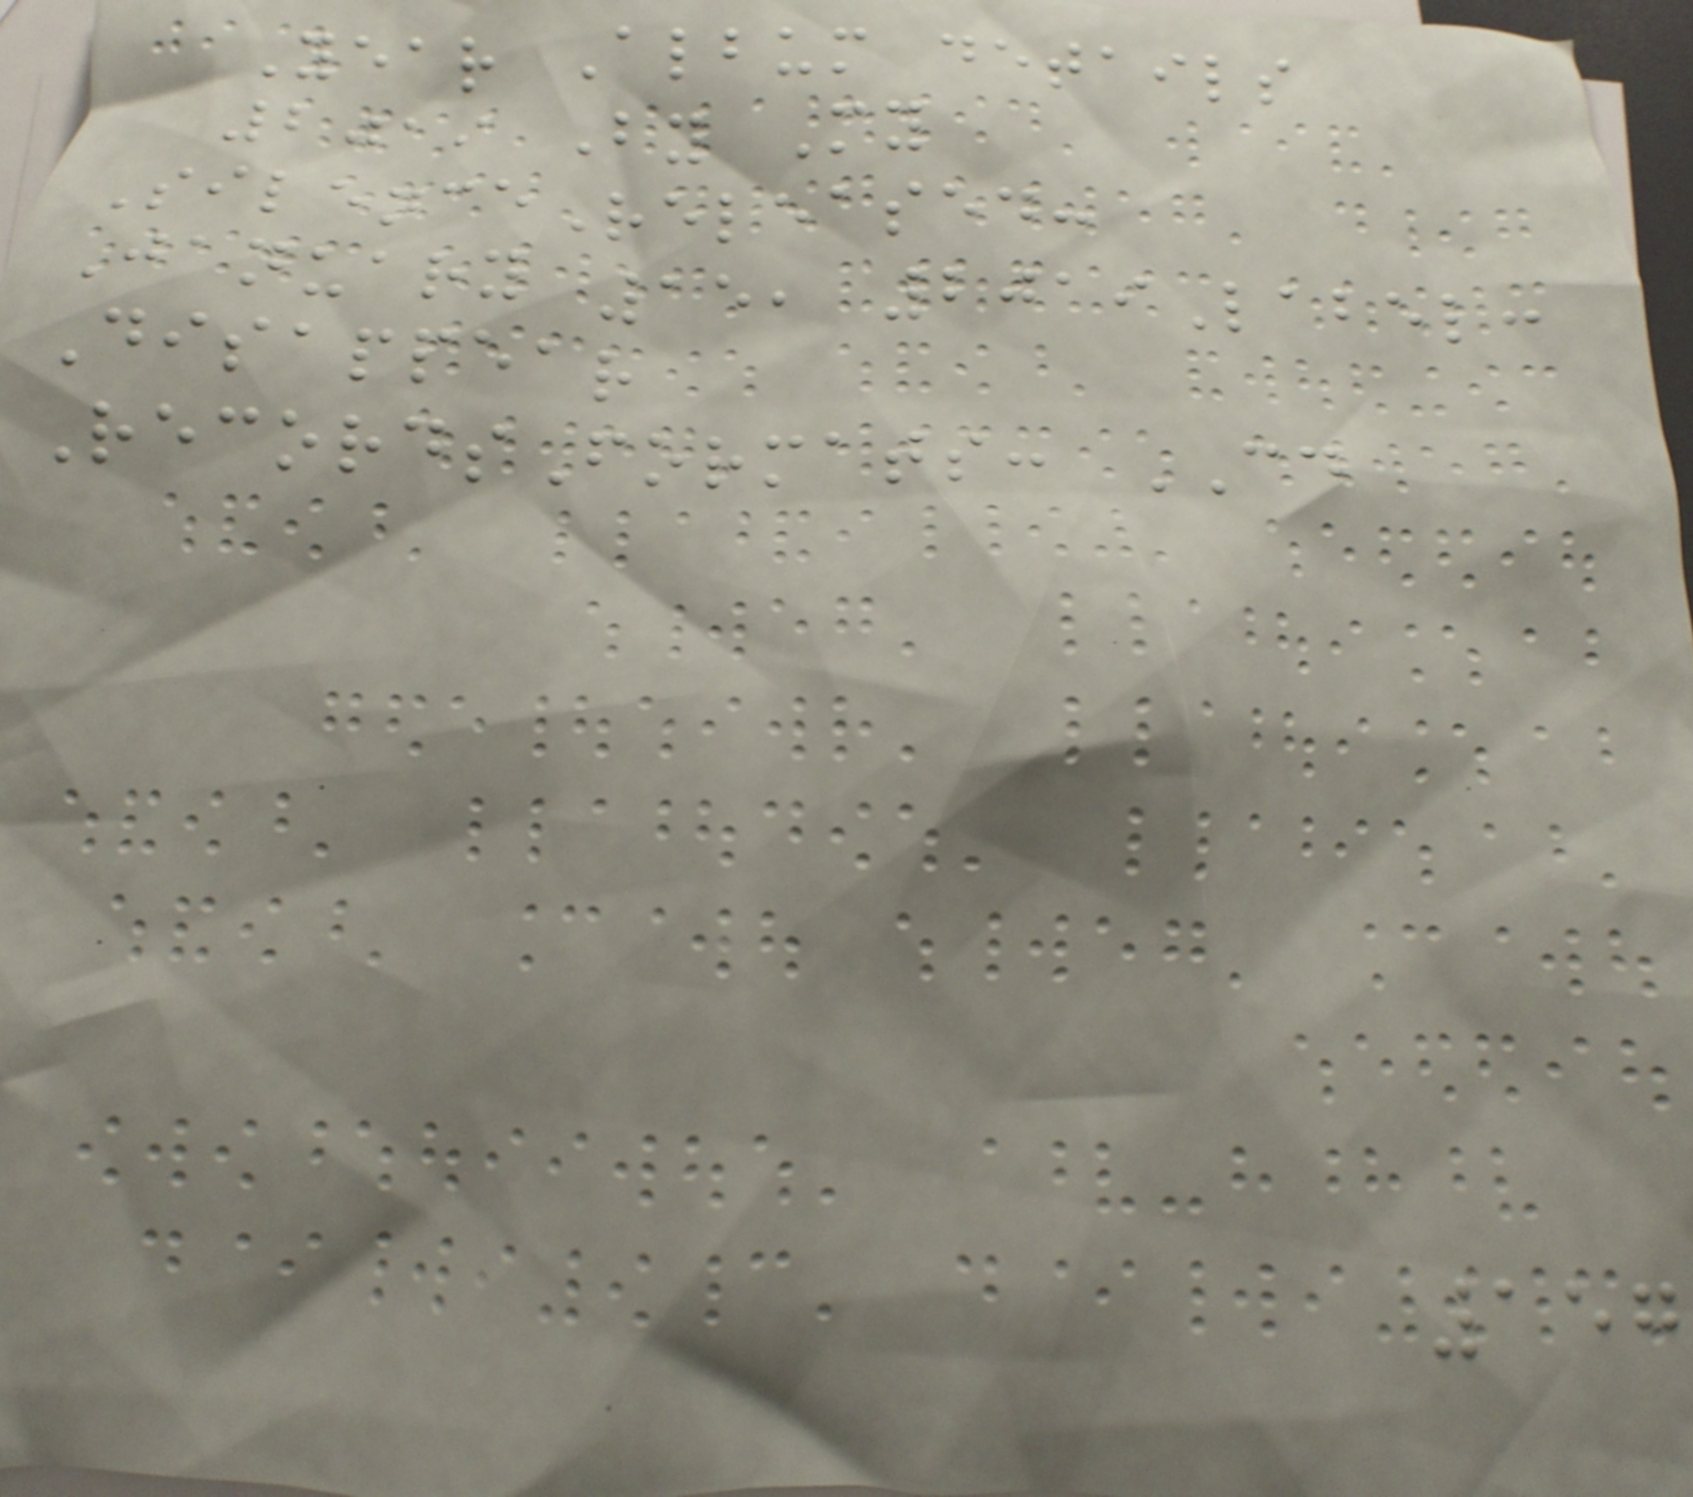Year Album details
2019 By My
SilenceReleased:
January 15, 2019Label:
Disappear
RecordsFormats: CD
157
